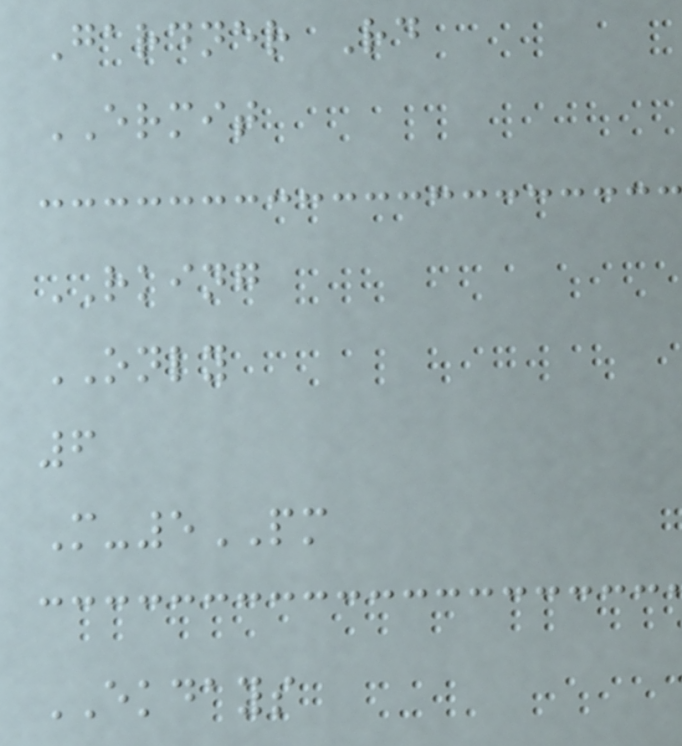Gardner Rd
ERMIT
RKING
ONLY
6
M-5PM
EKDAYS
